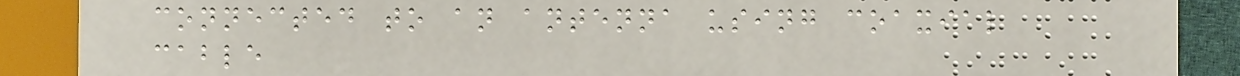connected to an antenna using coaxial
cable
